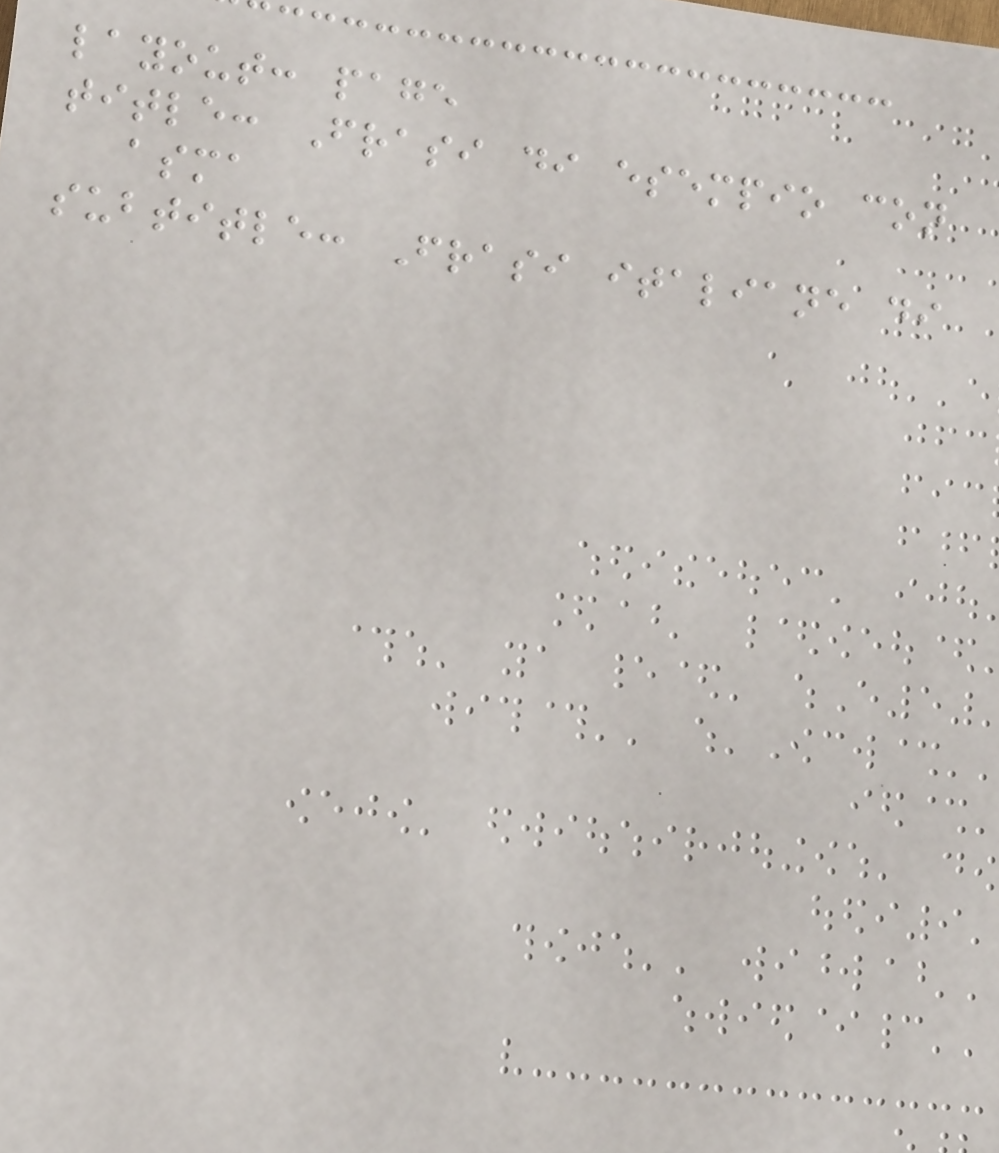layout: page
title: Frasi di esempio con
asma
subtitle: Frasi italiane di
